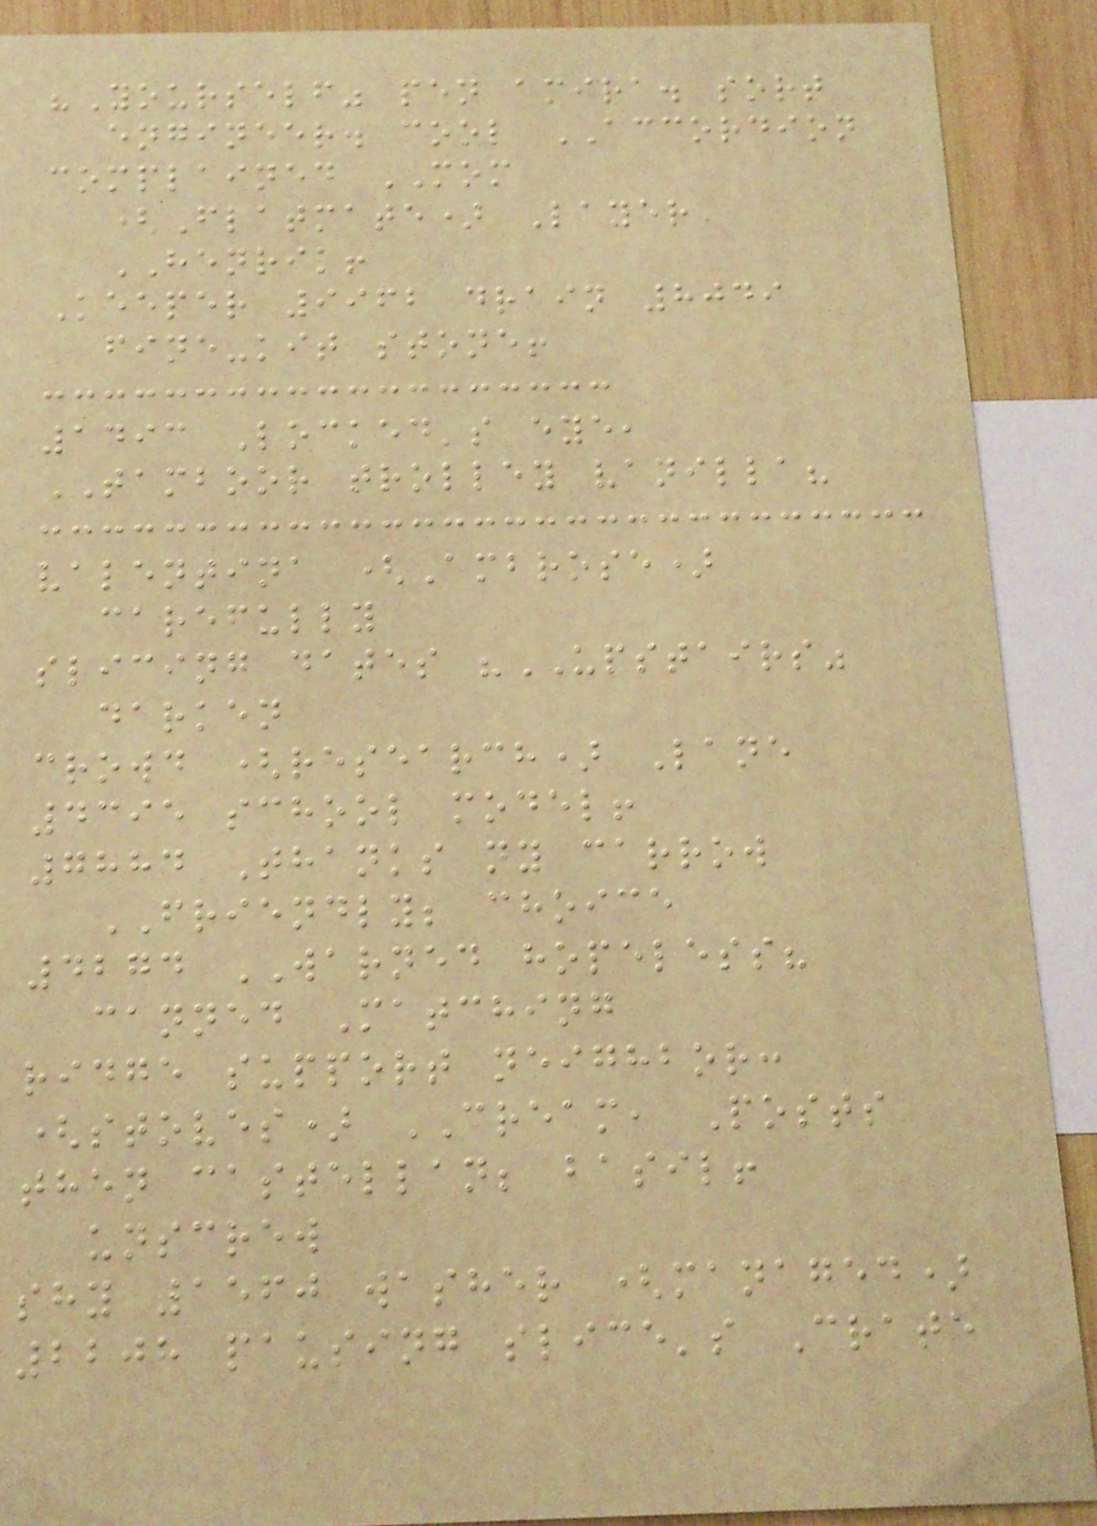"Yourself" pen amira. sort
engineer. cool ACCORDION
complained MOM
(Flatmate) Layer
HENRIK!
Keeper 9962 drain 8049
fine-kit stone!
1493 Locked's eye,
TAMBOOR trolley vanilla?
valentina (Ambrose)
carefully
slicing dates "UPSTAIRS"
darken
crowd (research) Lane
4395 school model!
7884 Thanks ny carrow
FRIENDLY; choice
4274 WARNED hopeless?
canned Matching
ridge support neighbor:
(stoves) CREAM, Posts
then castellan; basil!
unscrew
shy 1560 washer (managed)
2208 pausing slice's Crate
